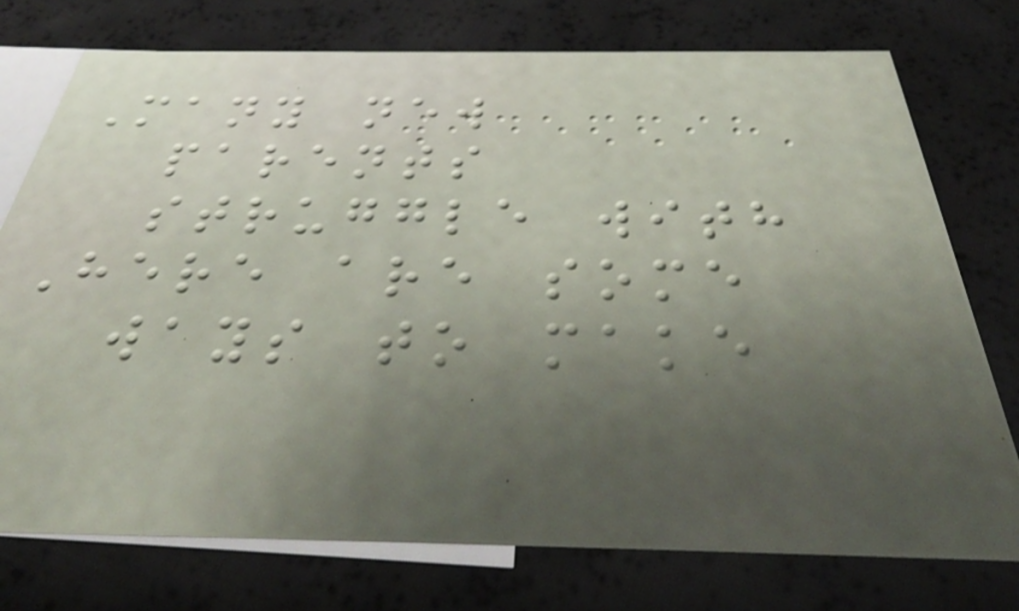Many new
parents
struggle with
Here are some
ways to make
